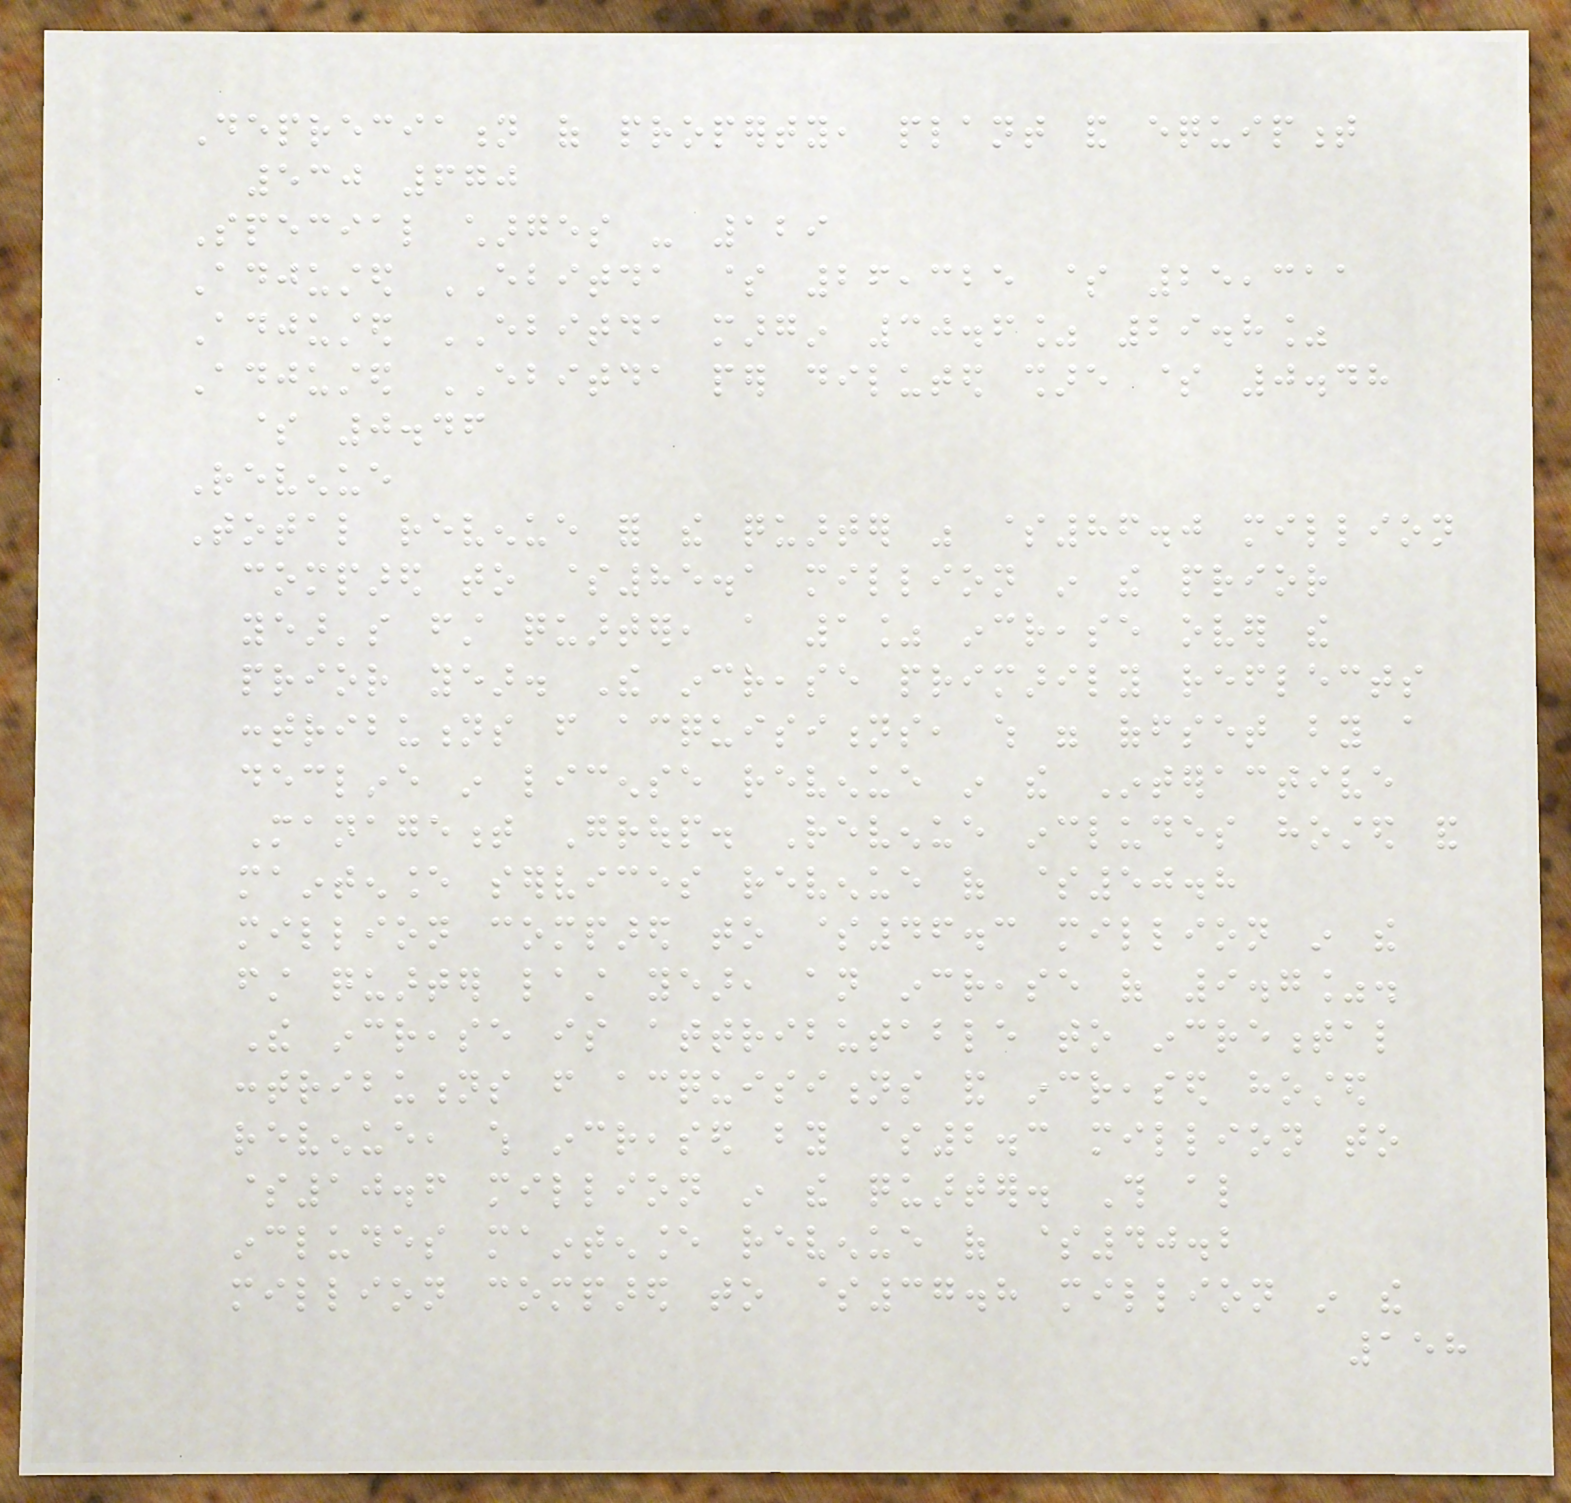Depreciation of property, plant and equipment
530 670
Special charges - 129
Adjusted EBITDA $ 26,325 $ 25,311
Adjusted EBITDA margin 30.6% 29.8%
Adjusted EBITDA per diluted share $ 0.48
$ 0.46
Revenue
Total revenue for the quarter was $86.0 million
compared to $85.1 million in the prior
year's first quarter, a 1% increase over the
prior year. The increase primarily reflects
contributions from acquisitions, which were offset by a
decline in license revenue in the Interactive
Management Group. Revenue includes hosted and
maintenance services revenue of $50.8
million compared to $46.3 million in the
first quarter last year, an increase of 9.7%.
The increase is attributable to incremental
contributions from acquisitions and increased hosted
revenue, which increased by $2.3 million to
$10.6 million in the quarter. This also
includes maintenance revenue of $40.2
million compared to $37.8 million in the
158
